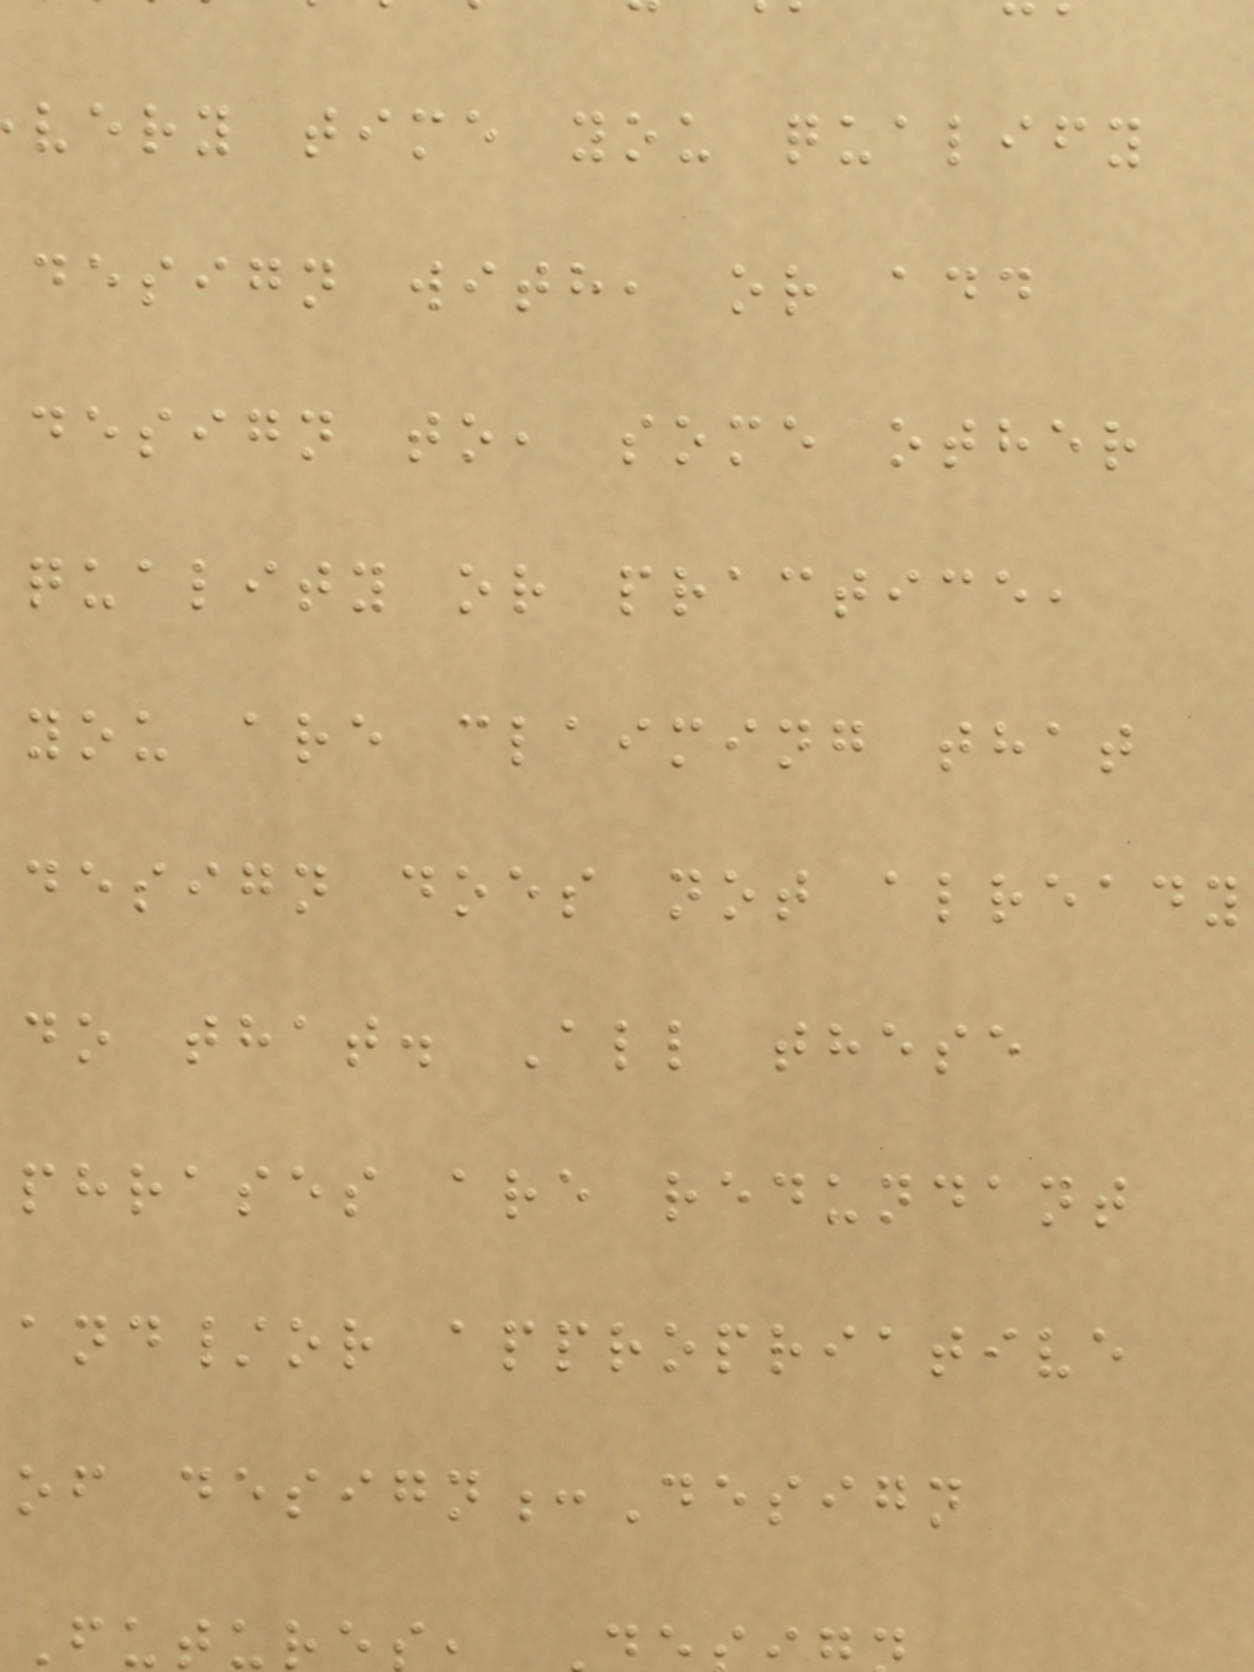very time you qualify
design with, or add
design to, some other
quality or practice,
you are claiming that
design does not already
do that. All these
phrases are redundant
and/or appropriative
of design:Design
Future
